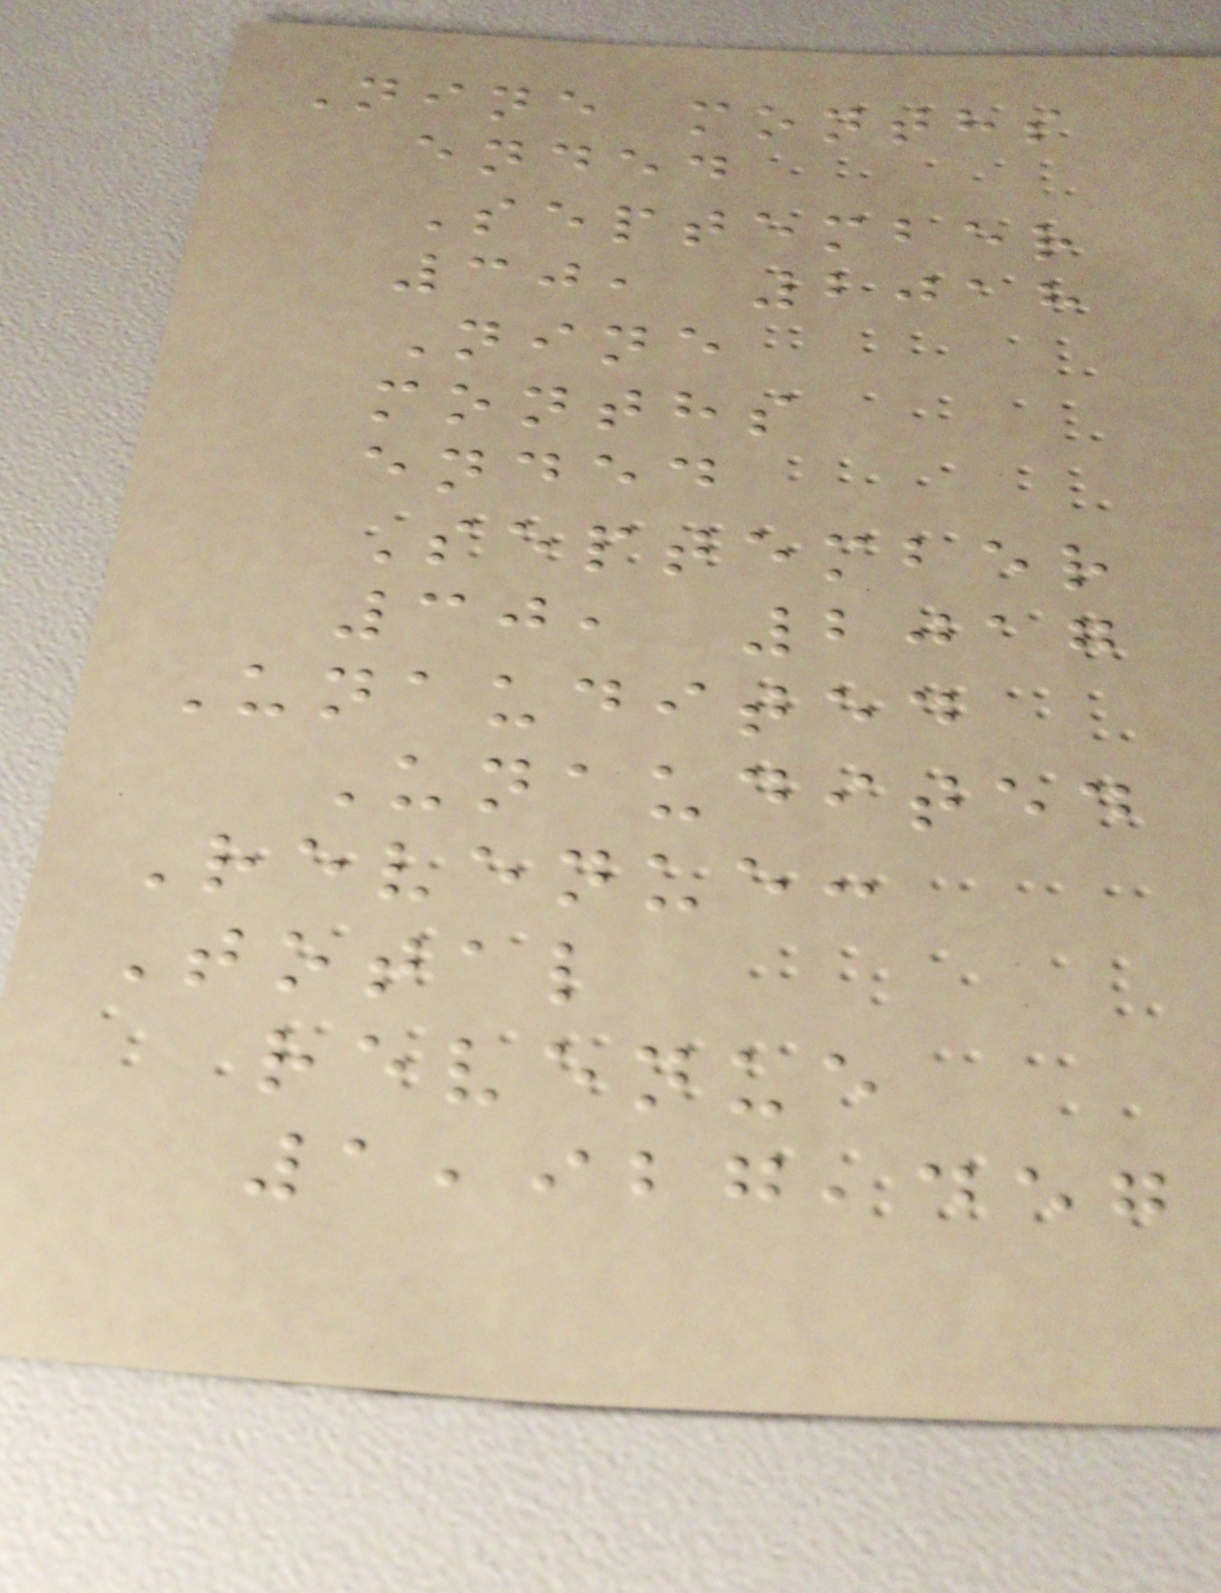Nine months
ended
September
30, 2018
Nine
months
ended
September
30, 2017
Unaudited
Unaudited
Revenue:
Total
revenue
1,927,457
